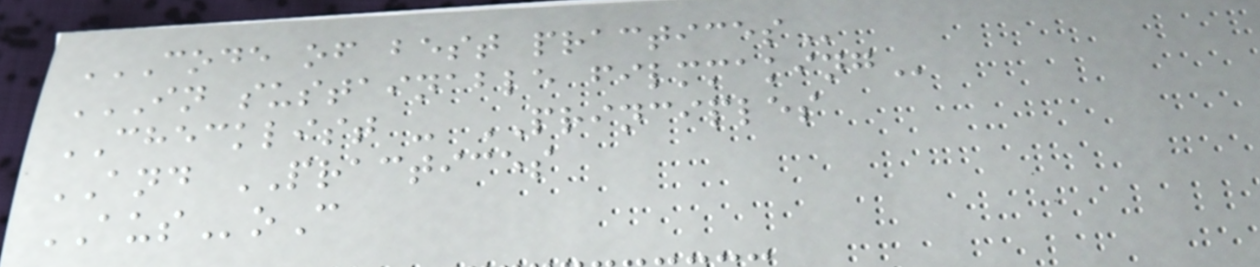CODE OF BEST PRACTICES
IN SUSTAINABLE FILMMAKING
CHECKLIST - PRINCIPLES
AND PRACTICES
AUSoC
